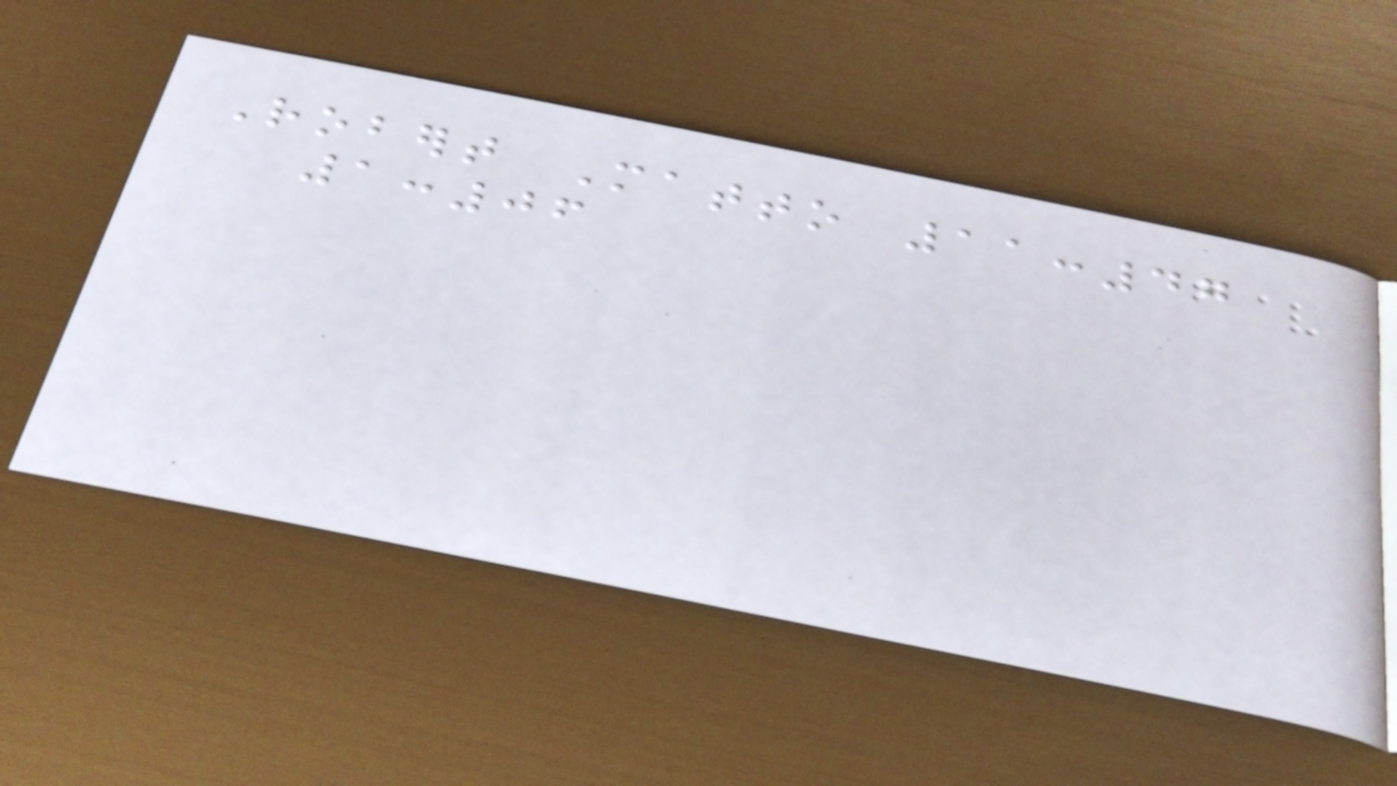Robert Matto 11:47
1:06
